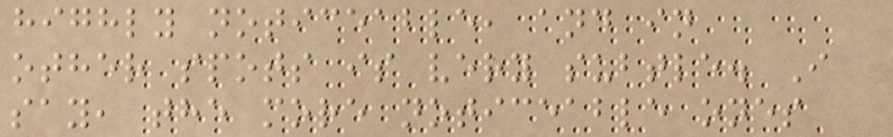highly noticeable, and in
other spots is very subtle. I
say, the more noticeable ones
